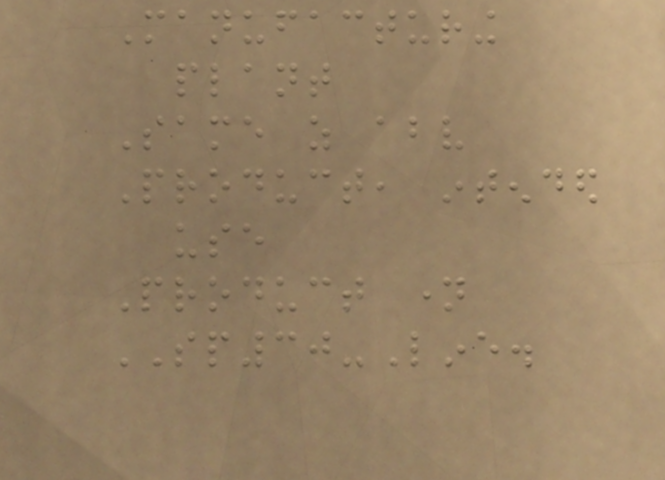Manufacturing
plant
Same as above
Product, intended
use
Product name
SP30-Line.
